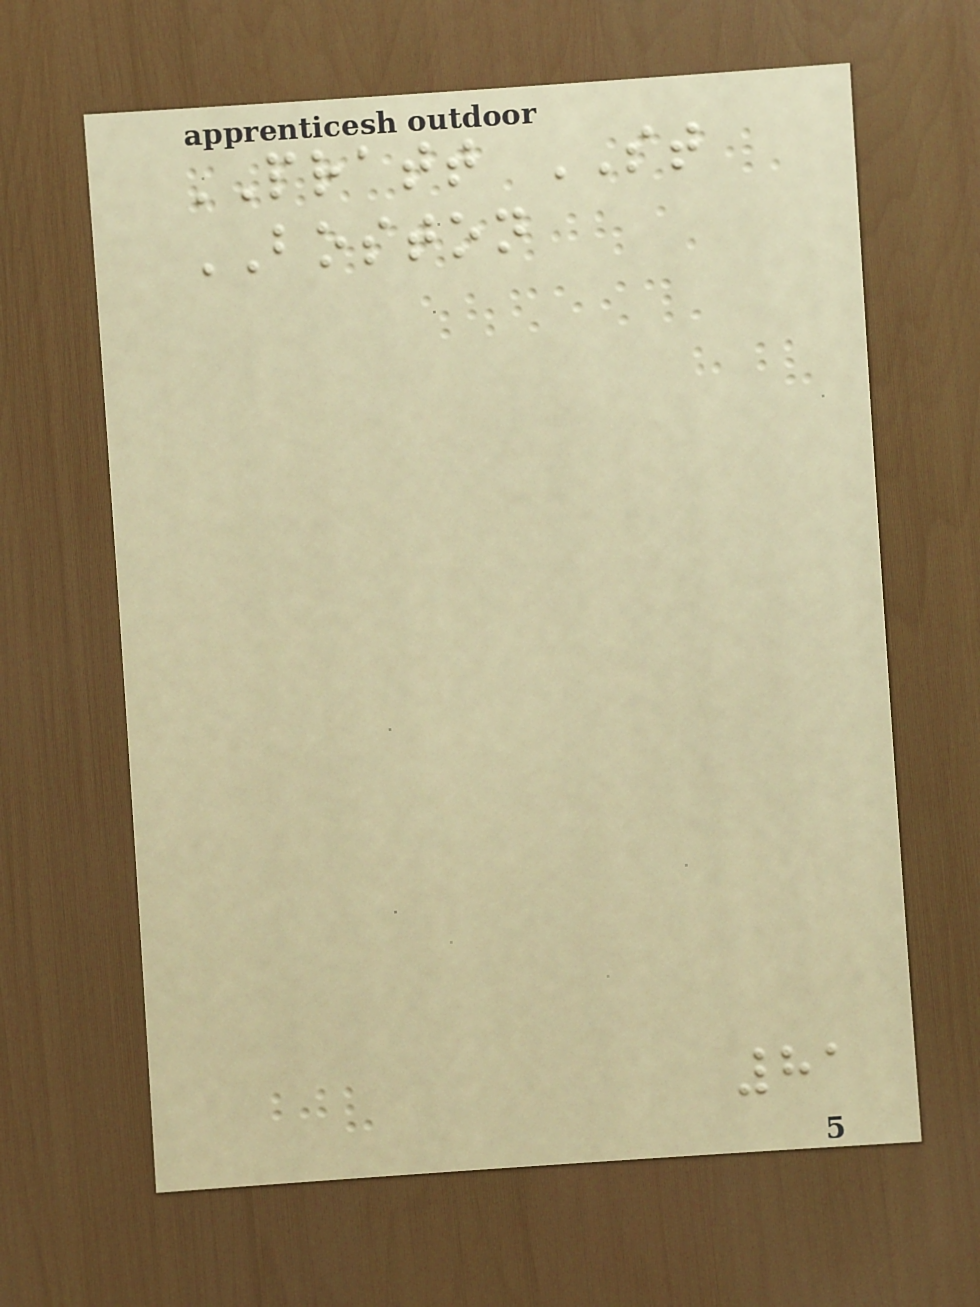PRATT ST
BOSTON
81
